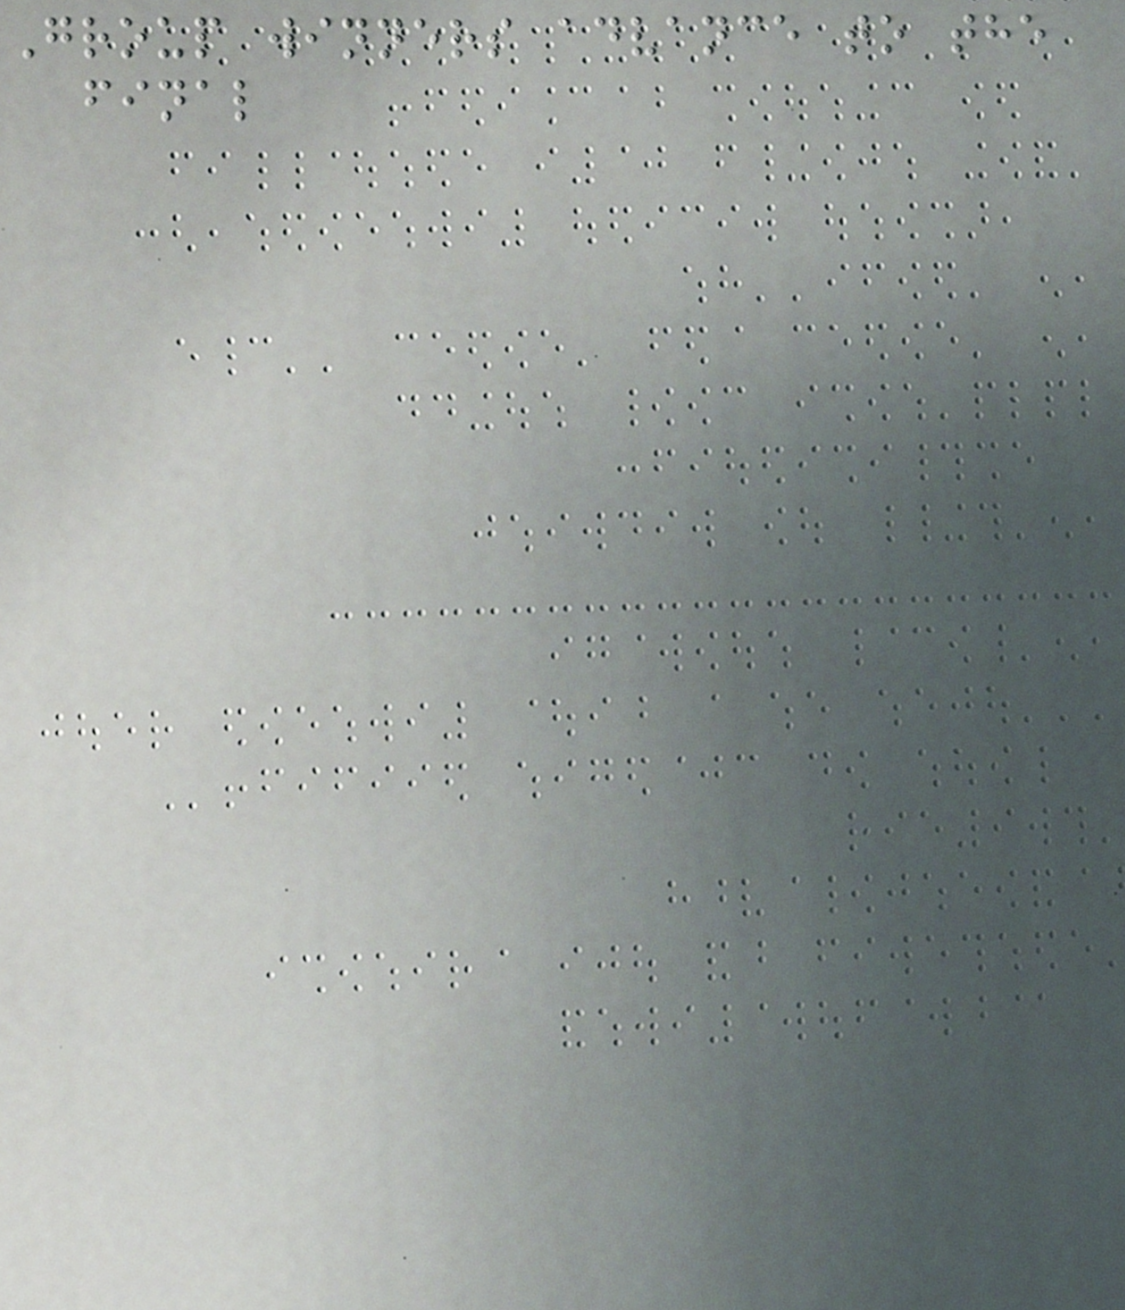Group winners advance to the
final
